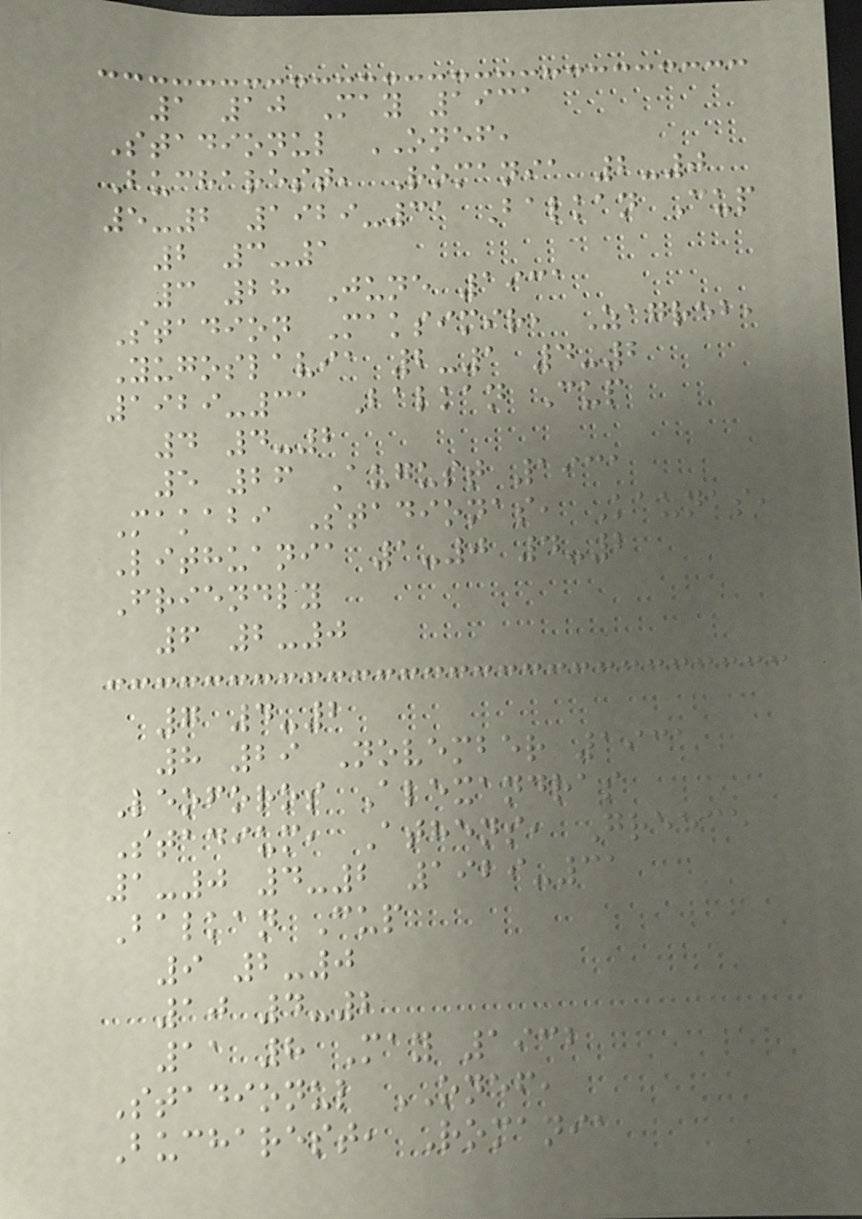1 10 May 1931
Stadionul ONEF,
Bucharest, Romania 2-0
5-2 1929-31 Balkan Cup
2 3-1
3 28 June 1931
Stadion Maksimir, Zagreb,
Yugoslavia 2-1 4-2
1929-31 Balkan Cup
4 4-2
5 26 August 1931
Makabi Stadionas, Kaunas,
Lithuania 1-0 4-2
Friendly
6 2-0
7 4-2
8 29 November 1931
Leoforos Alexandras
Stadium, Athens, Greece
1-0 4-2 1929-31
Balkan Cup
9 2-0
10 4-2
11 8 May 1932
Stadionul ONEF,
Bucharest, Romania
